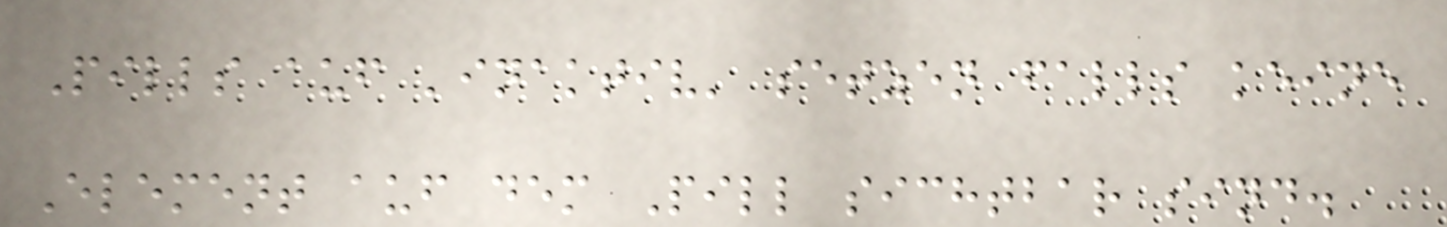Pills auf 'inaktiv' setzen falls keine
Element auf dem Pill sichtbar sind.
